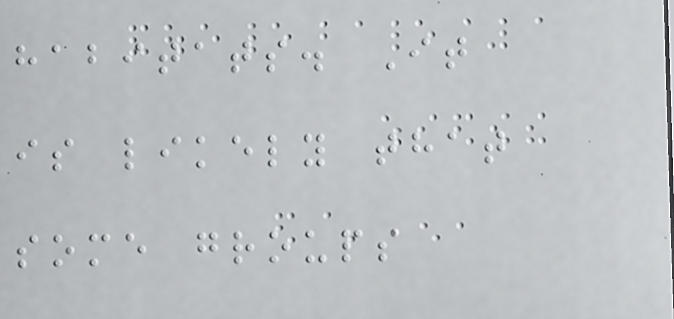habitats. It
is likely that
some groups
